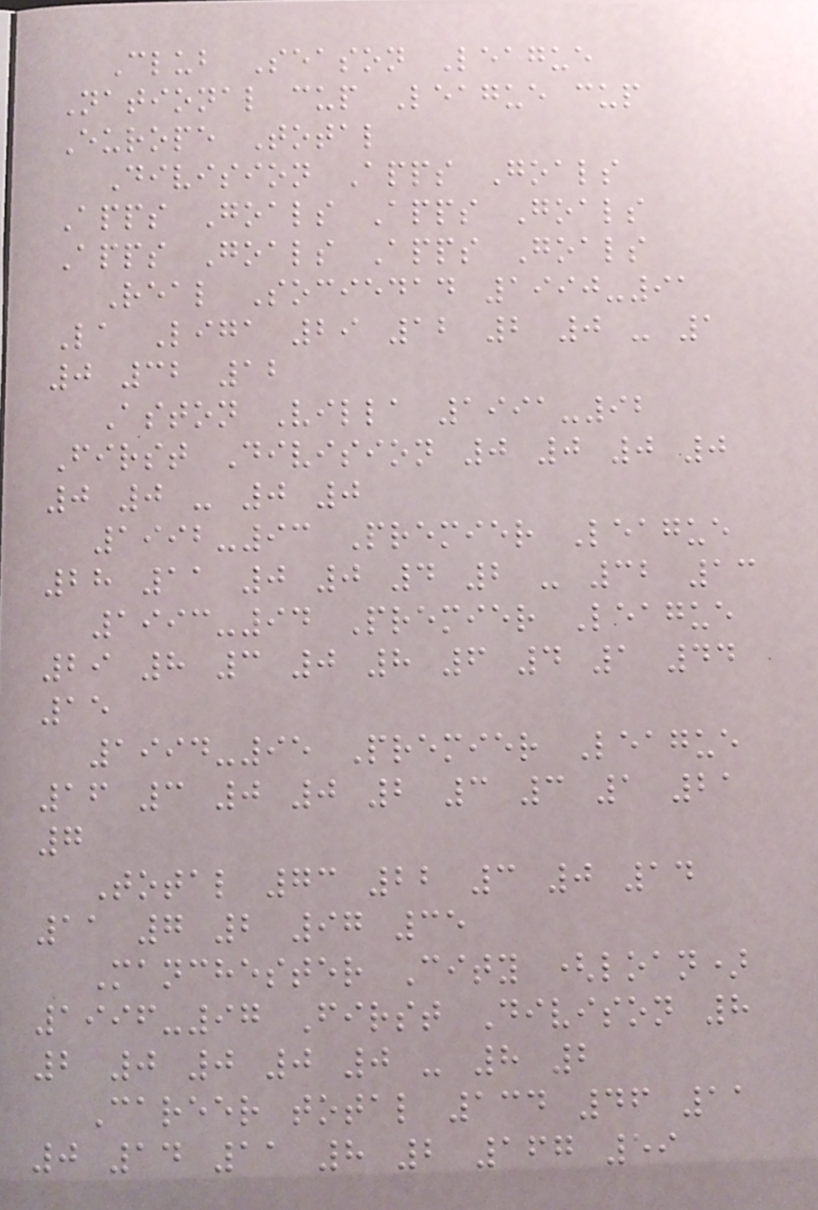Club Season League
National cup League cup
Europe Total
Division Apps Goals
Apps Goals Apps Goals
Apps Goals Apps Goals
Real Sociedad 1990-91
La Liga 29 12 2 0 - 1
0 32 12
Aston Villa 1991-92
First Division 0 0 0 0
0 0 - 0 0
1992-93 Premier League
28 11 0 0 4 2 - 32 13
1993-94 Premier League
29 8 3 0 8 6 4 1 44
15
1994-95 Premier League
16 3 0 0 2 3 3 1 21
7
Total 73 22 3 0 14
11 7 2 97 35
Manchester City (loan)
1996-97 First Divison 8
2 0 0 0 0 - 8 2
Career total 134 46 11
0 14 11 8 2 167 59
